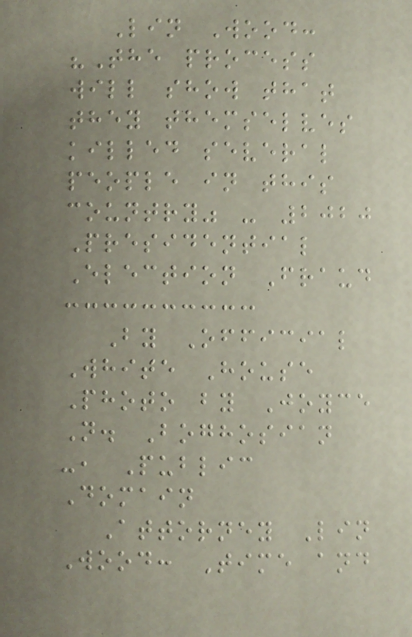Lin Wood:
"The process
will show that
they themselves
killed several
people in this
country" - 2020
Presidential
Election Fraud
By Official
White House
Photo by Joyce
N. Boghosian
-, Public
Domain
Attorney Lin
Wood: Time and
